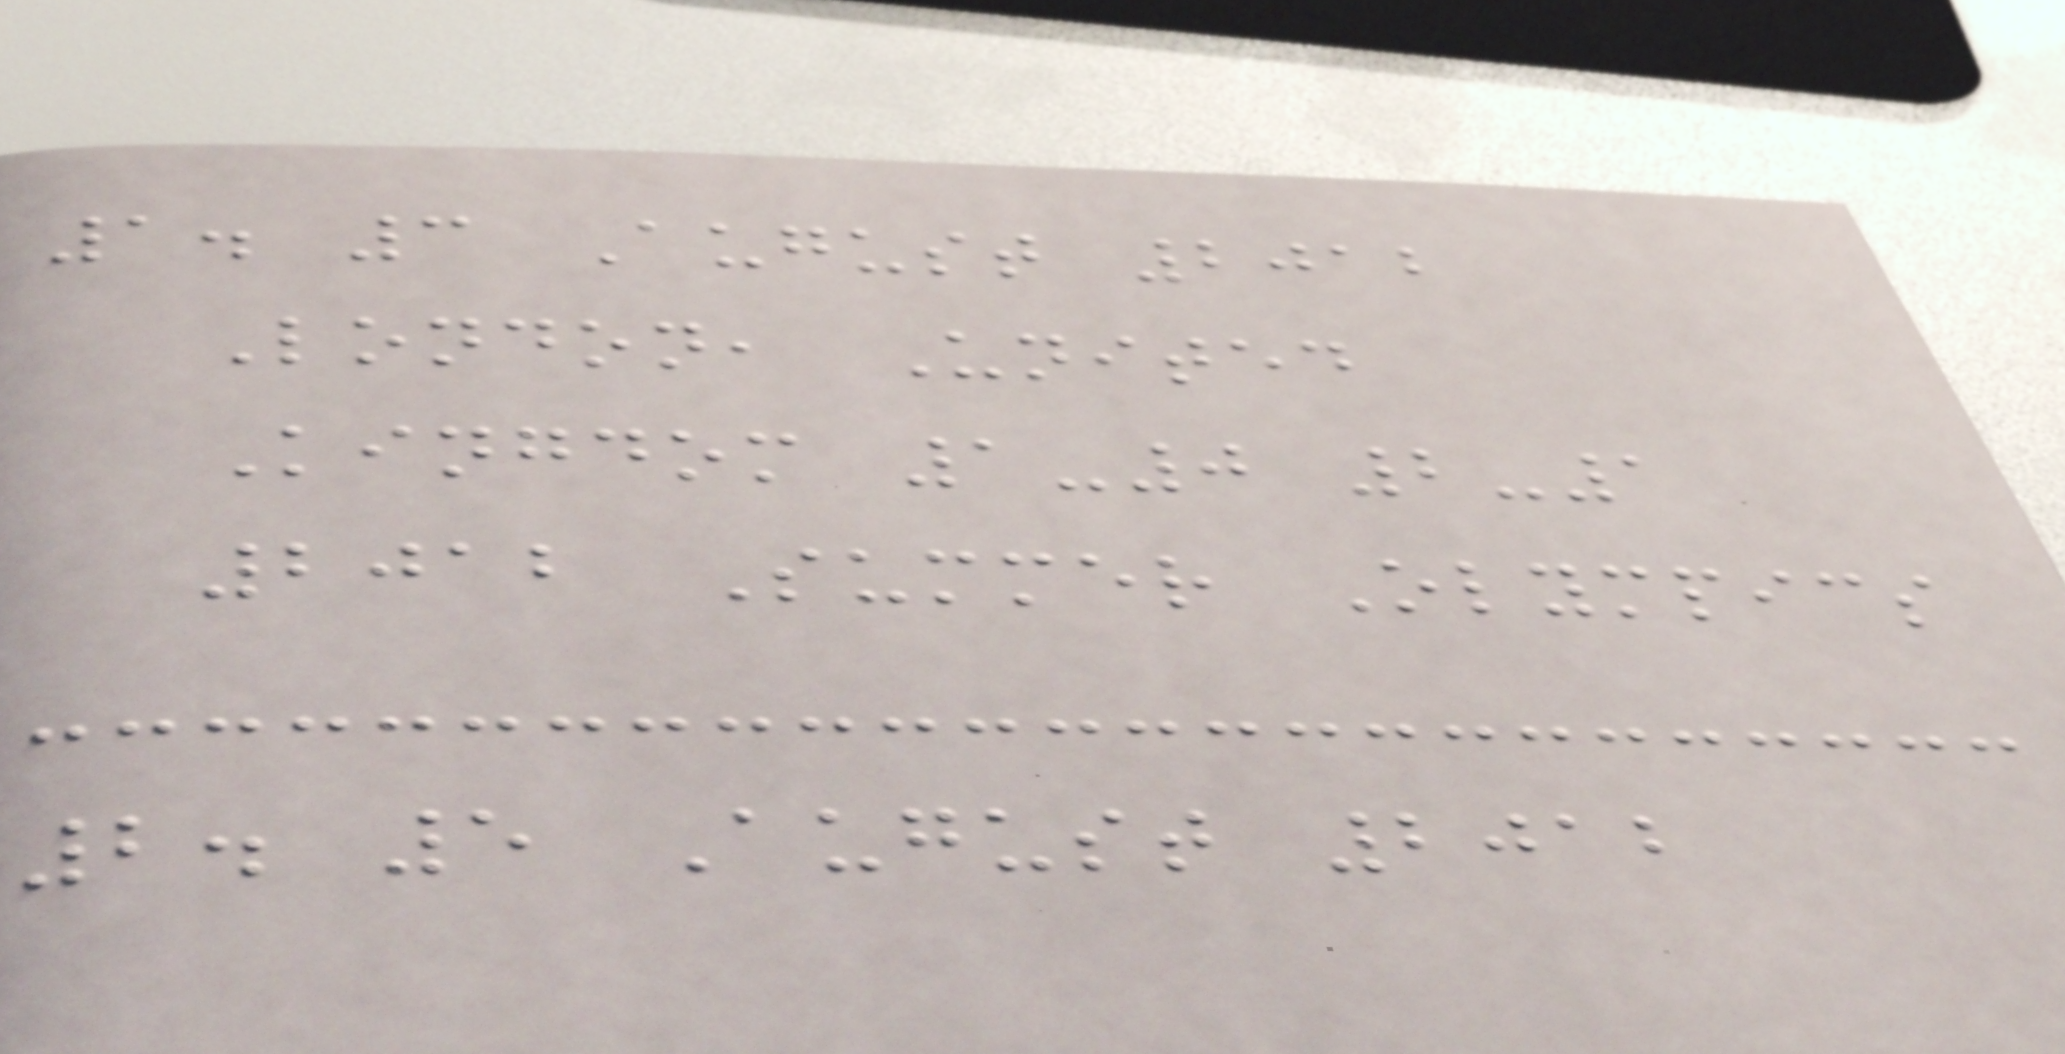1. 3 August 2012
London, United
Kingdom 1-0 2-1
2012 Summer Olympics
2. 5 August 2012
